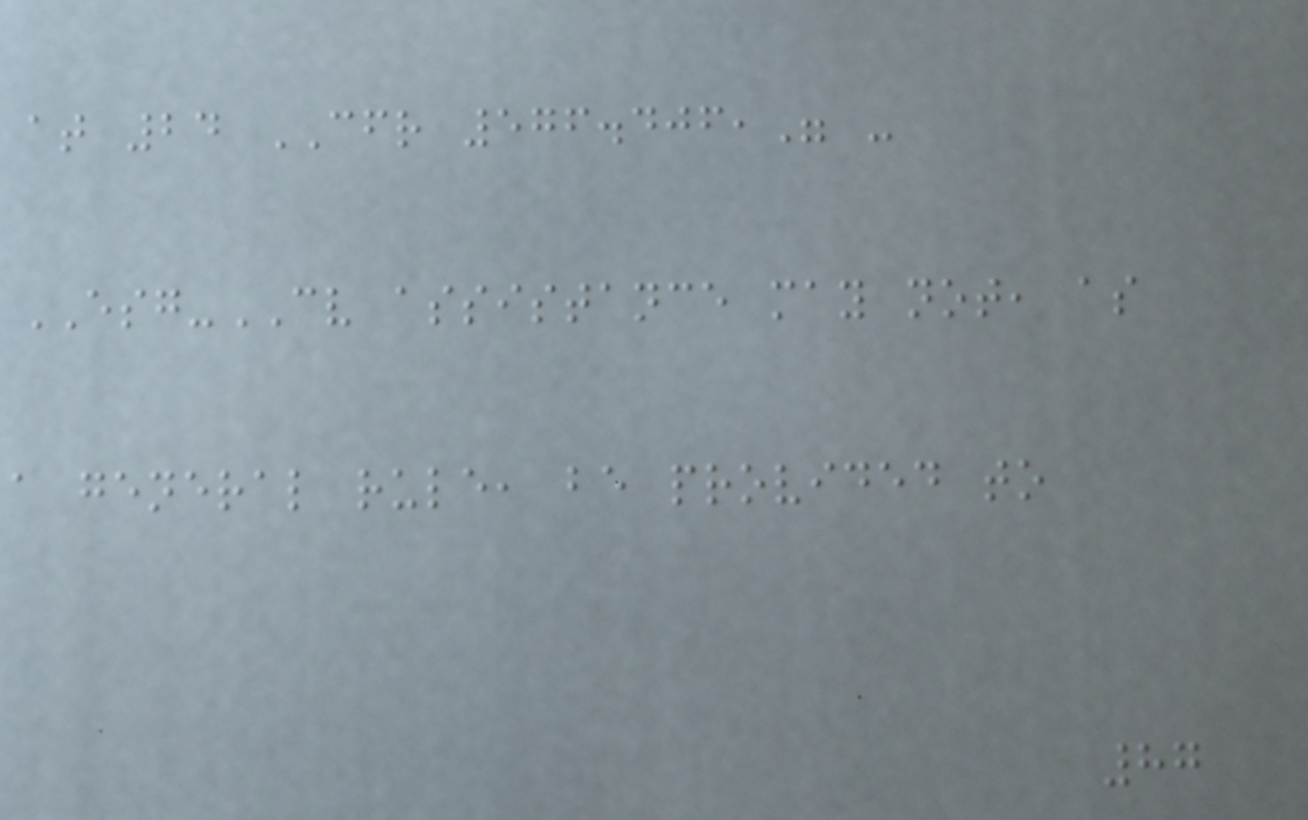at 24 CFR 576.406," -
ESG-CV assistance may not, as
a general rule, be provided to
87
